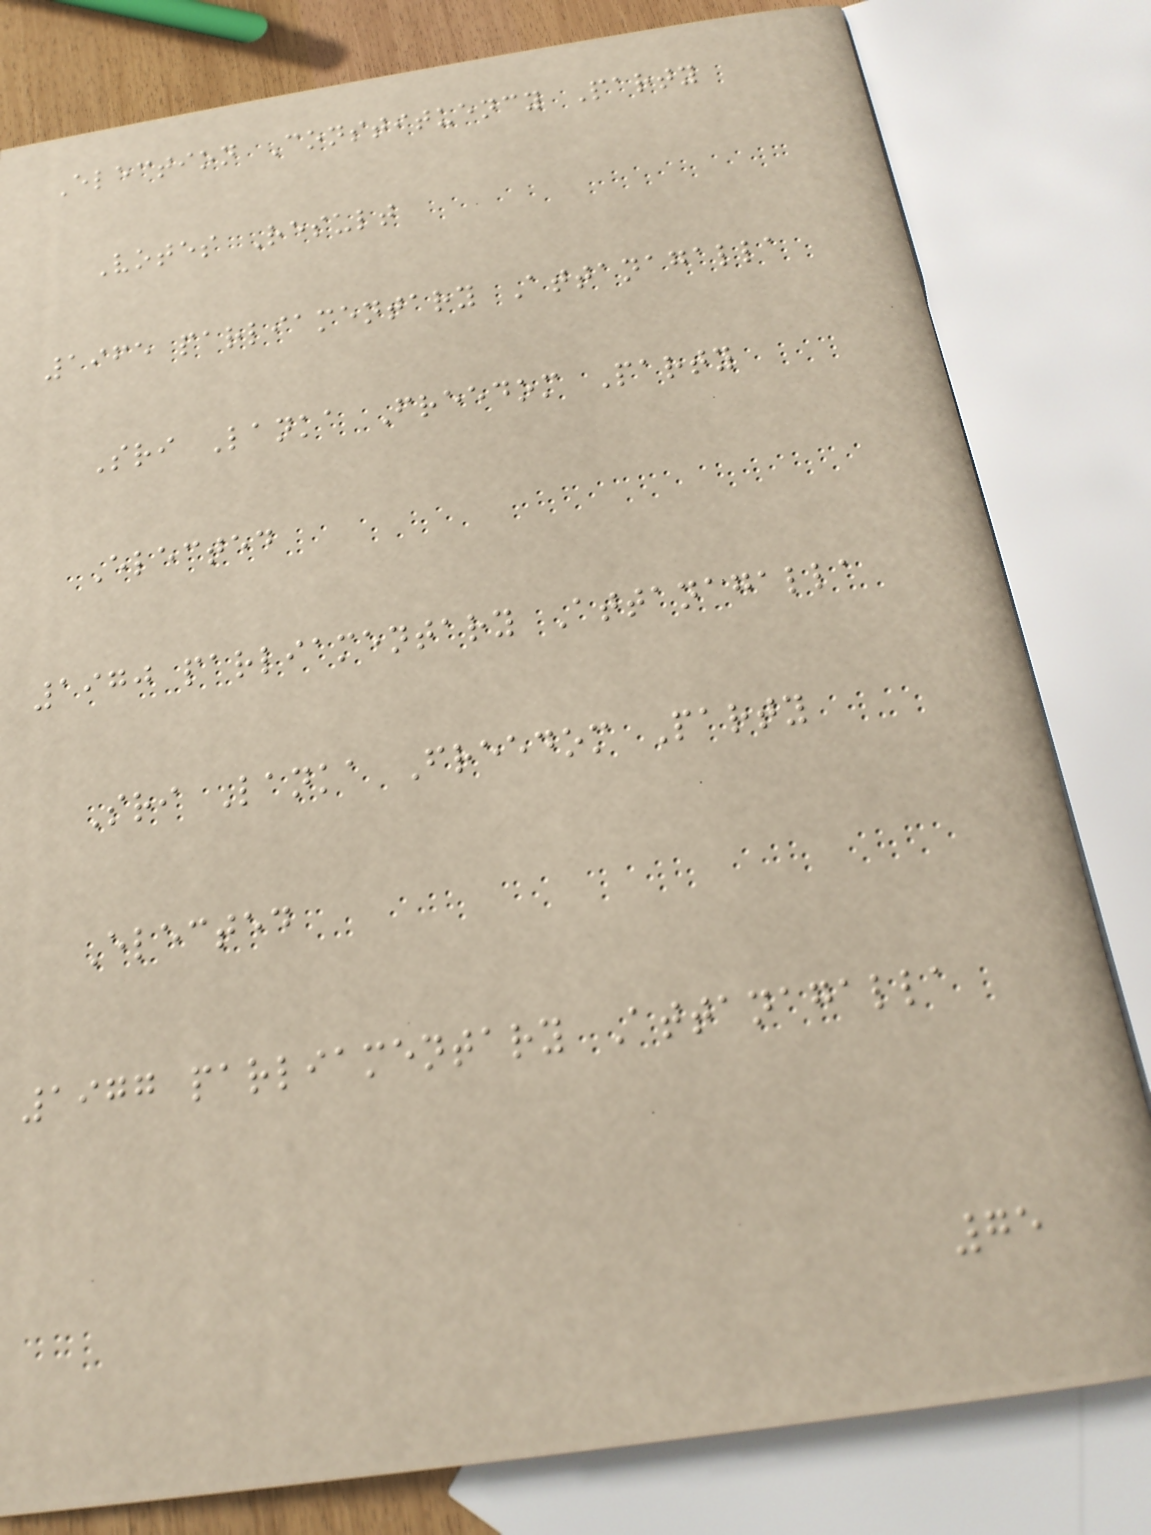Election Constituency Party
Votes Result
1965 parliamentary Attanagalla
Sri Lanka Freedom Party
Elected
1970 parliamentary Attanagalla
Sri Lanka Freedom Party
Elected
1977 parliamentary Attanagalla
75
